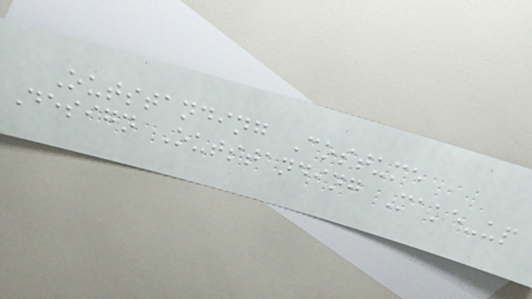Outstanding Costume
Design Outstanding Make-up
